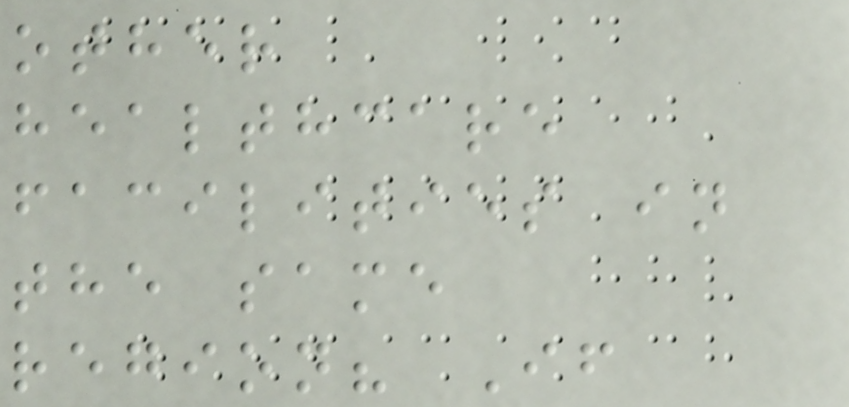other
healthcare
facilities in
the same
region? If
